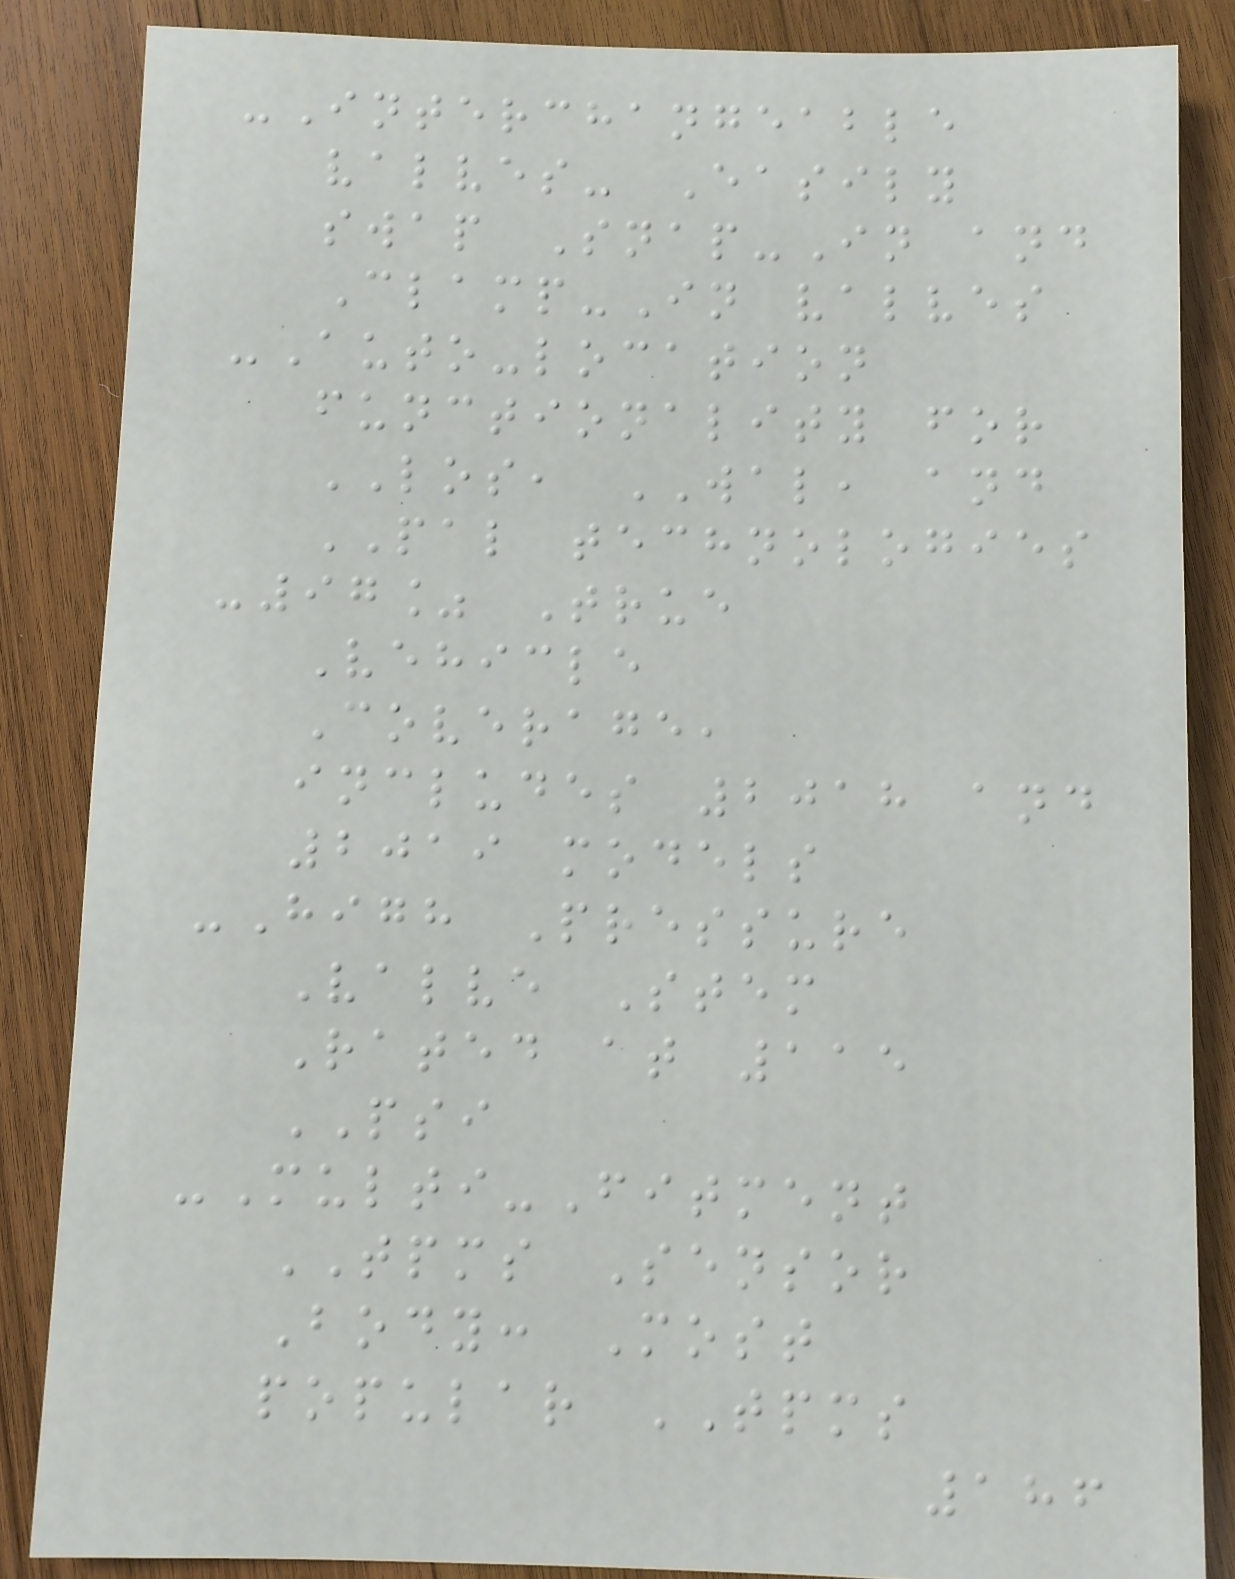-Interchangeable
valves- Easily
swap Snap-In and
Clamp-In valves
-Auto-location
functionality for
LOS, WAL, and
PAL technologies
-97% True
Vehicle
Coverage,
includes 2018 and
2019 models
-High Pressure
Valve Stem
Rated at 115
PSI
-Multi-Fitment
TPMS Sensor
Body: Most
popular TPMS
186
